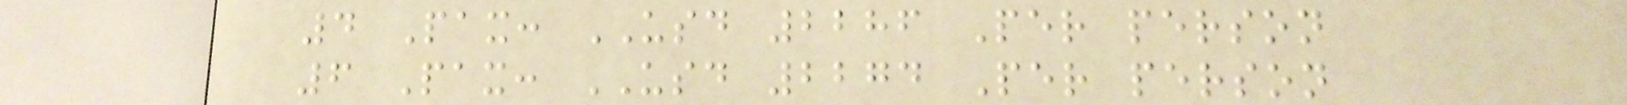4 Pax: USD 2286 Per person
6 Pax: USD 2274 Per person
